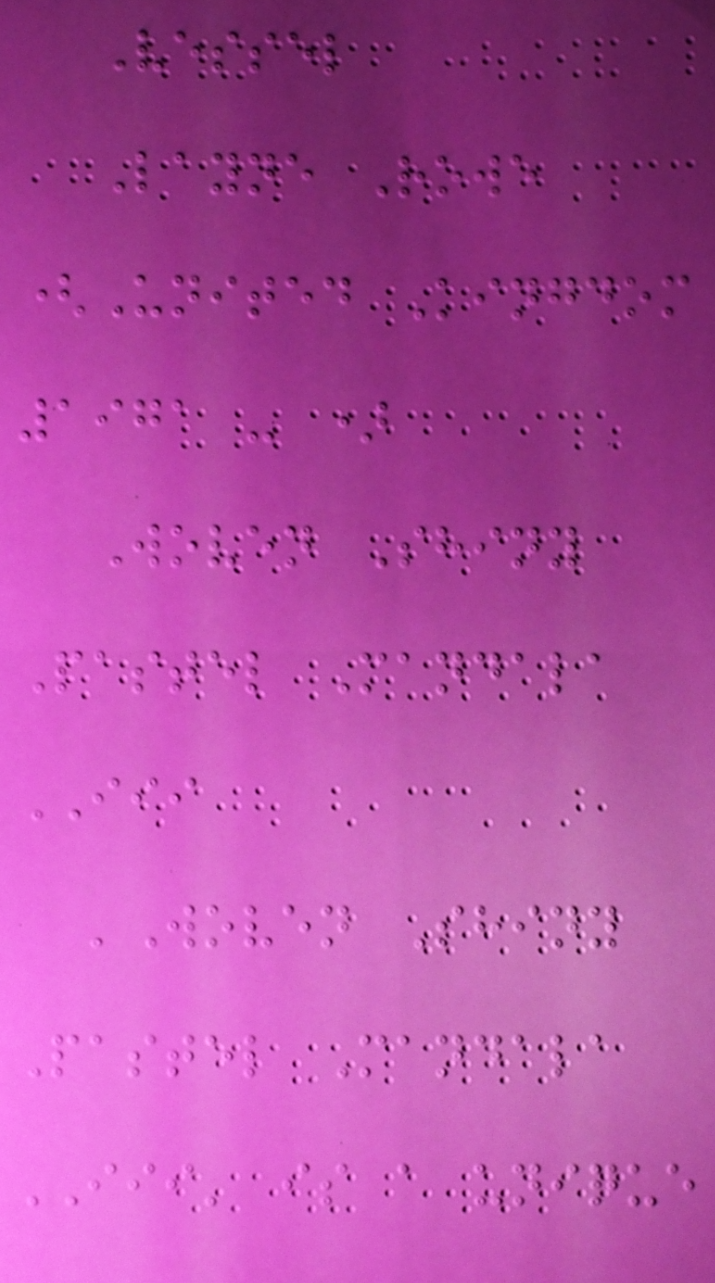Vessel
Layne Rowe
(United Kingdom
1971 - )
Woven Shiny
Pastel Mandala
III
'Woven Shiny
Pastel Mandala
III' is a unique
